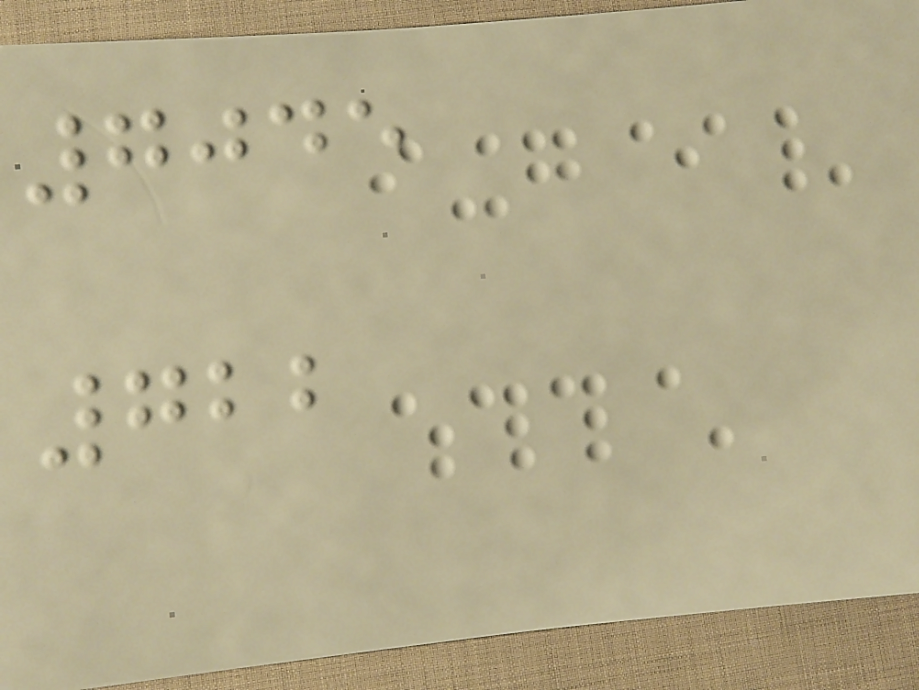7045
722
